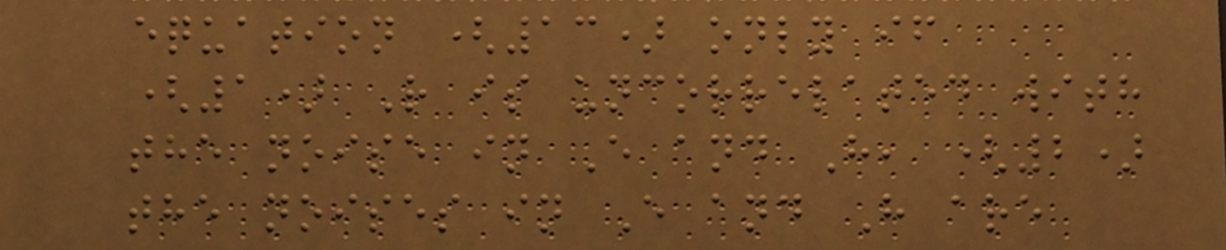equation (13) only if
(1) R is uncorrelated with
the noise in E and H, (2)
the noises in E and H are
